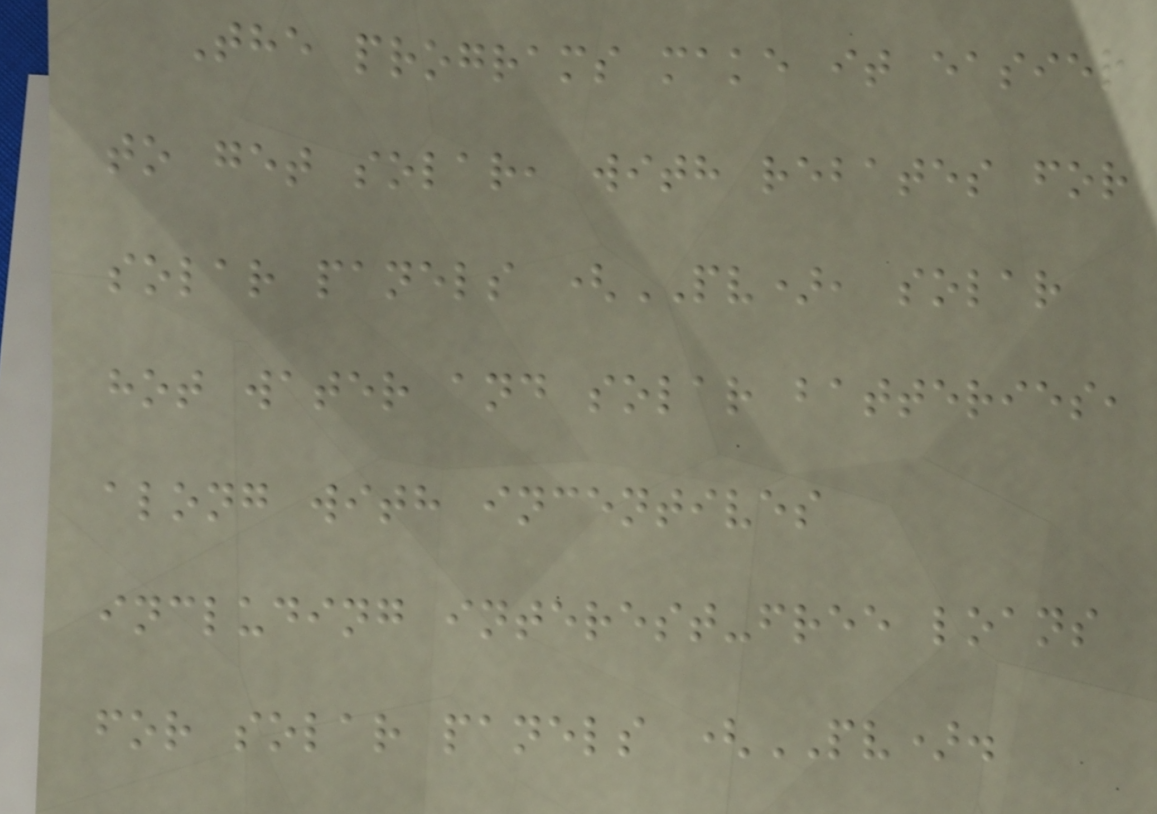The programs make it easier
to get solar, with rebates for
solar panels (PV), solar
hot water and solar batteries,
along with incentives
including interest-free loans
for solar panels (PV).
